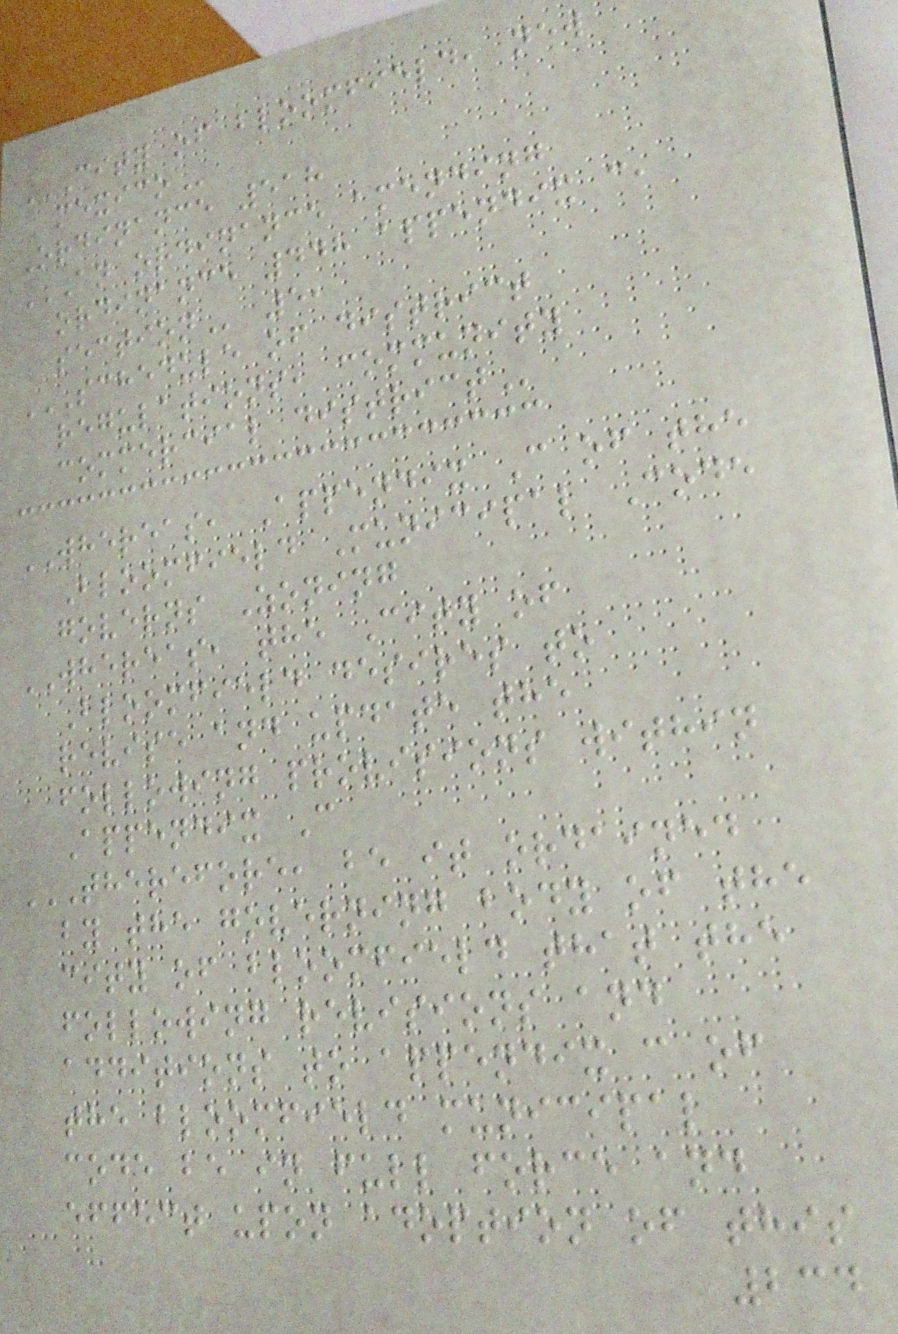CITY OF BLOOMFIELD, NEW
MEXICO
Ordinance 518
AN ORDINANCE AMENDING
ORDINANCE 448 APPENDIX C,
SECTION 5,
SCHEDULE OF DISTRICT
REGULATIONS, COMMUNITY
COMMERCIAL DISTRICT
WHEREAS, Appendix C of the
Bloomfield Municipal Code
governs Zoning
WHEREAS, the City of
Bloomfield desires to
revise and update the
following provisions within
Appendix C
THEREFORE, BE IT ORDAINED
BY THE GOVERNING BODY OF THE
CITY OF BLOOMFIELD THAT THE
FOLLOWING REVISIONS AND
ADDITIONS TO APPENDIX C OF
THE BLOOMFIELD MUNICIPAL
CODE BE IN FULL FORCE AND
EFFECT UPON ADOPTION OF THIS
234
